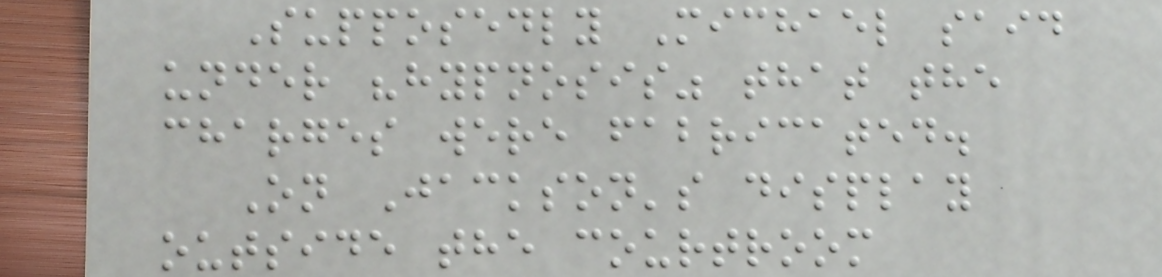Supposedly Michael said
under "hypnosis" that the
charges were fabricated.
On Jackson's display
outside the courtroom
